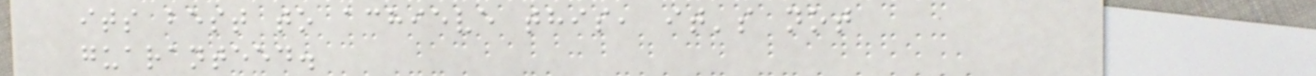its best to achieve this, it's not
guaranteed.
